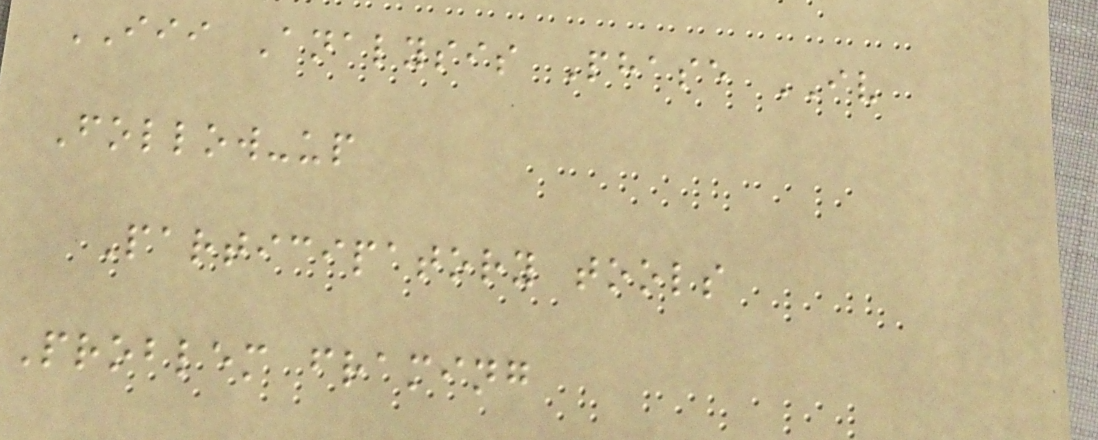III Analysis Phase IV
Follow-up
Participatory tools
Problem framing
